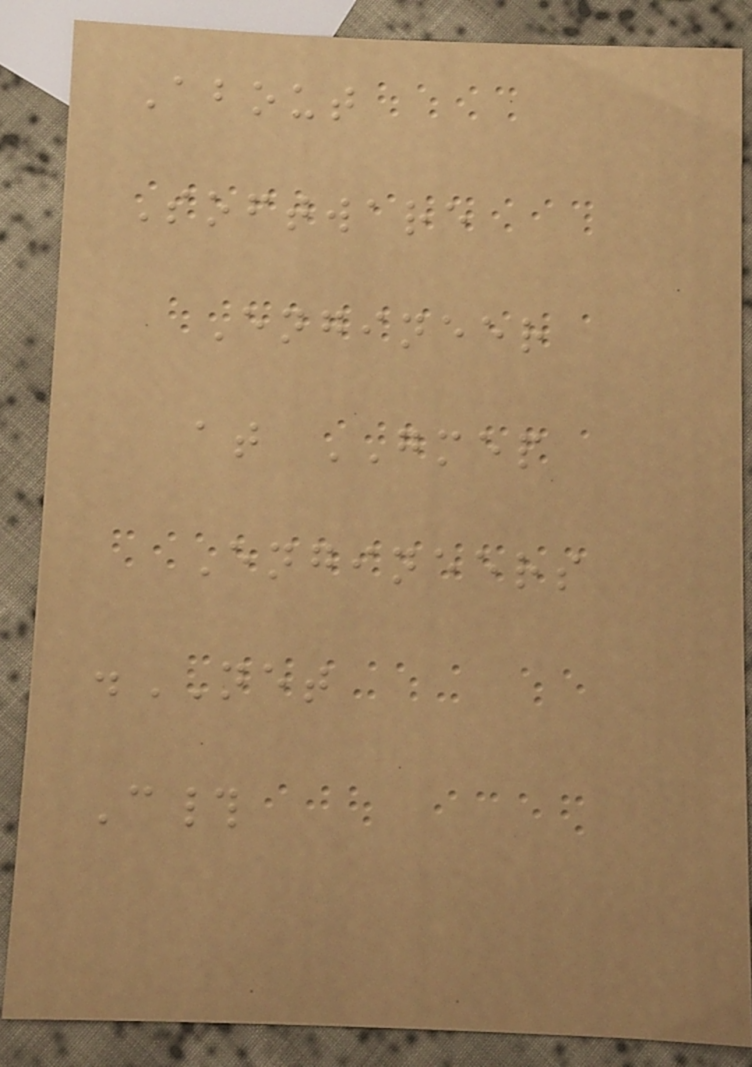About
Software
Engineer
at GMEP
Engineers
.NET
C#
